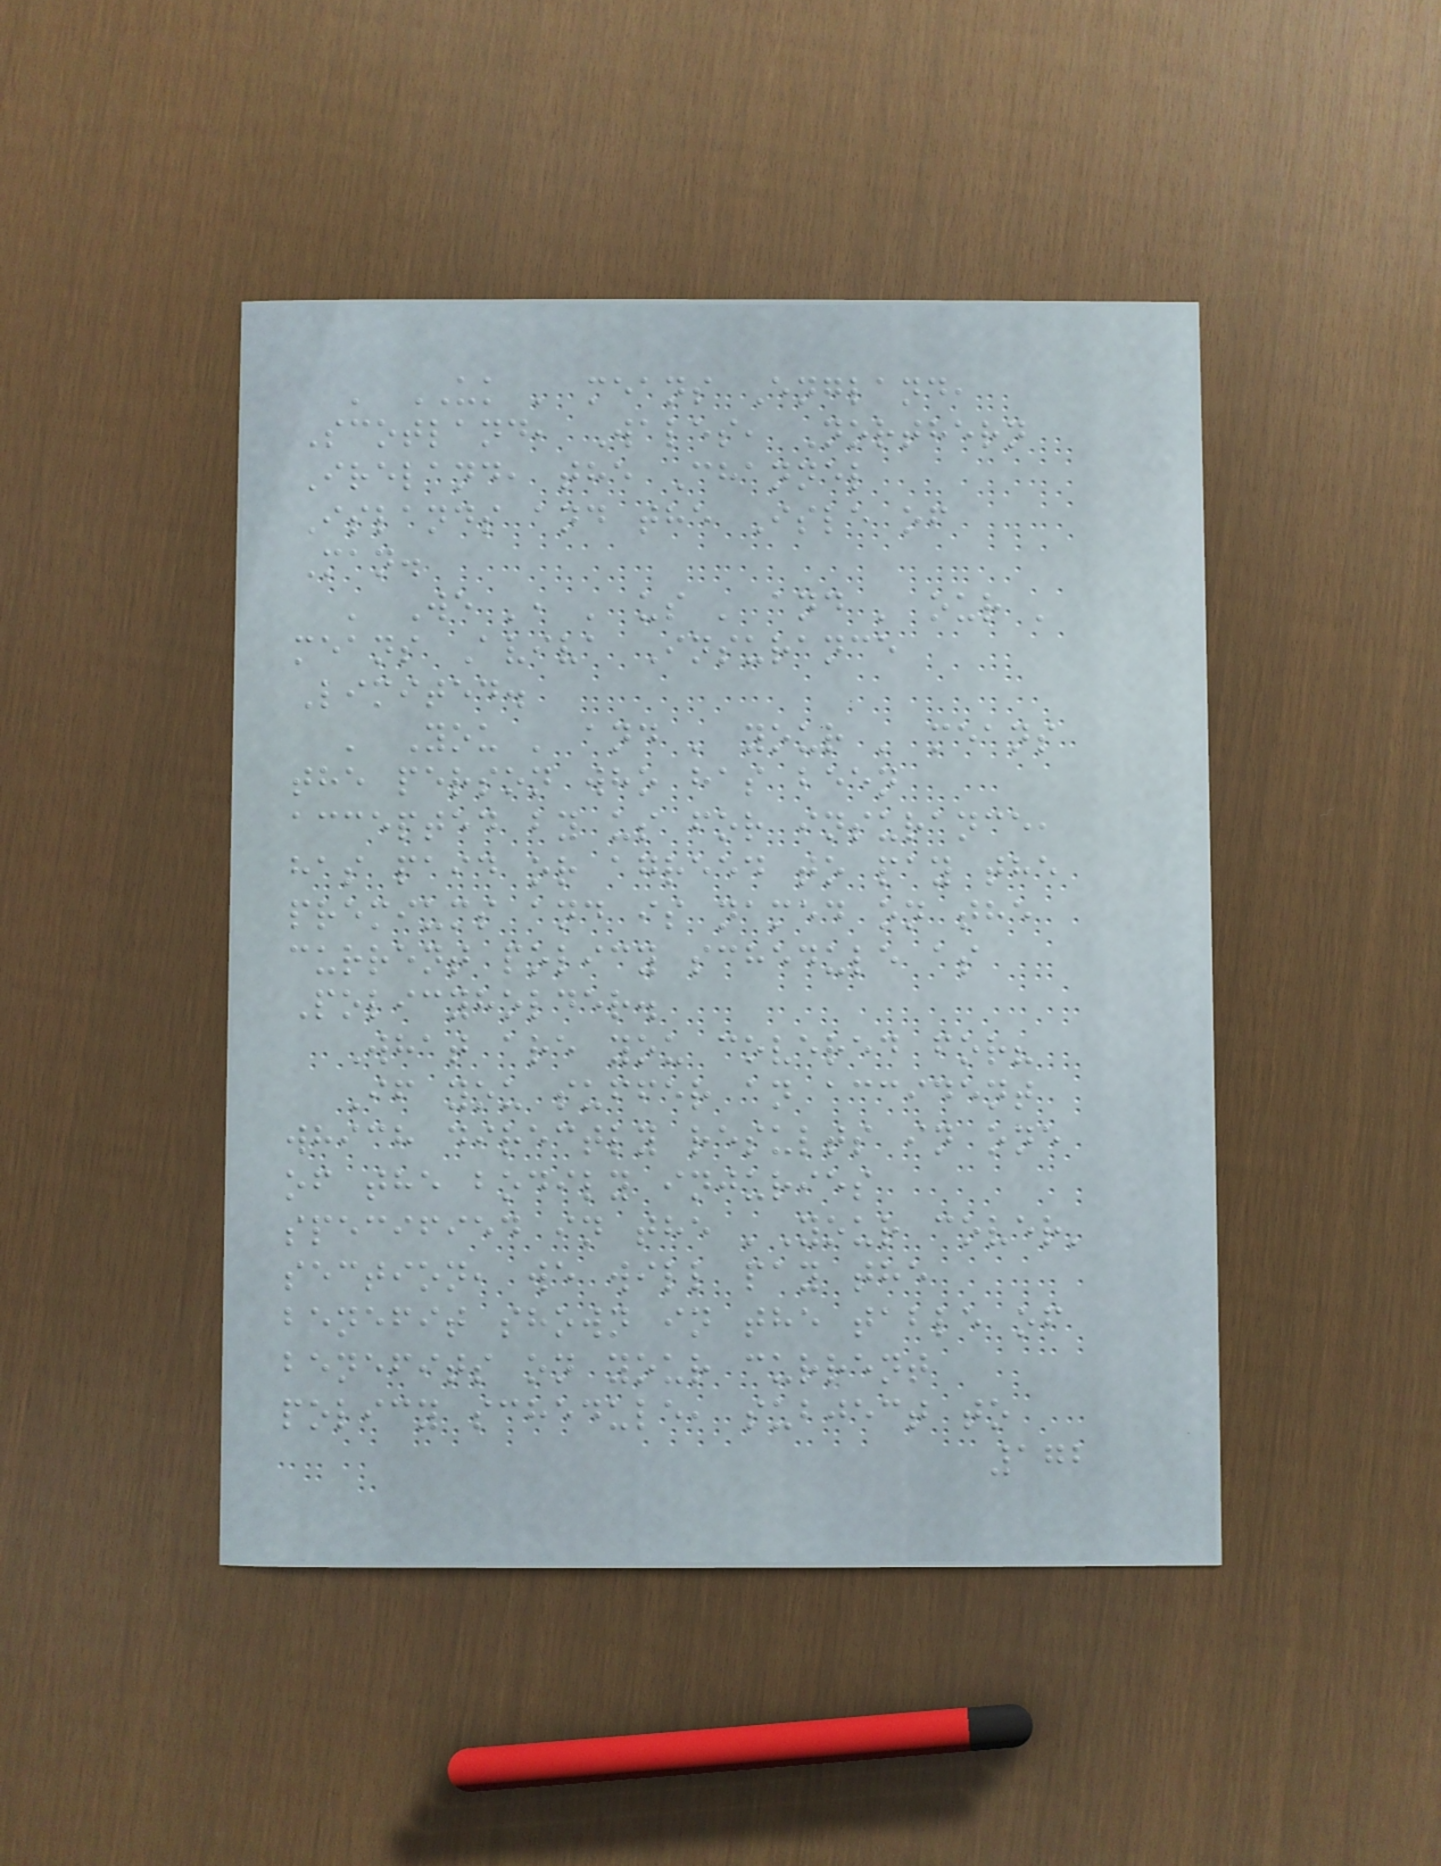' UK ' means England,
Scotland, Wales, Northern
Ireland, the Channel
Islands and the Isle of
Man.
' We ', ' us ' and ' our '
means Aviva Insurance
Limited.
' You ' and ' your ' means
the person who has been
accepted by us for insurance,
has paid or agreed to pay the
premiums and is named on the
current policy schedule as
Policyholder.
What are you covered for?
If you suffer an accident
which directly results in one
of the bodily injuries
specified in the 'Your cover'
section, we will pay the
benefit shown in the table of
benefits on your current
policy schedule, subject to
172
